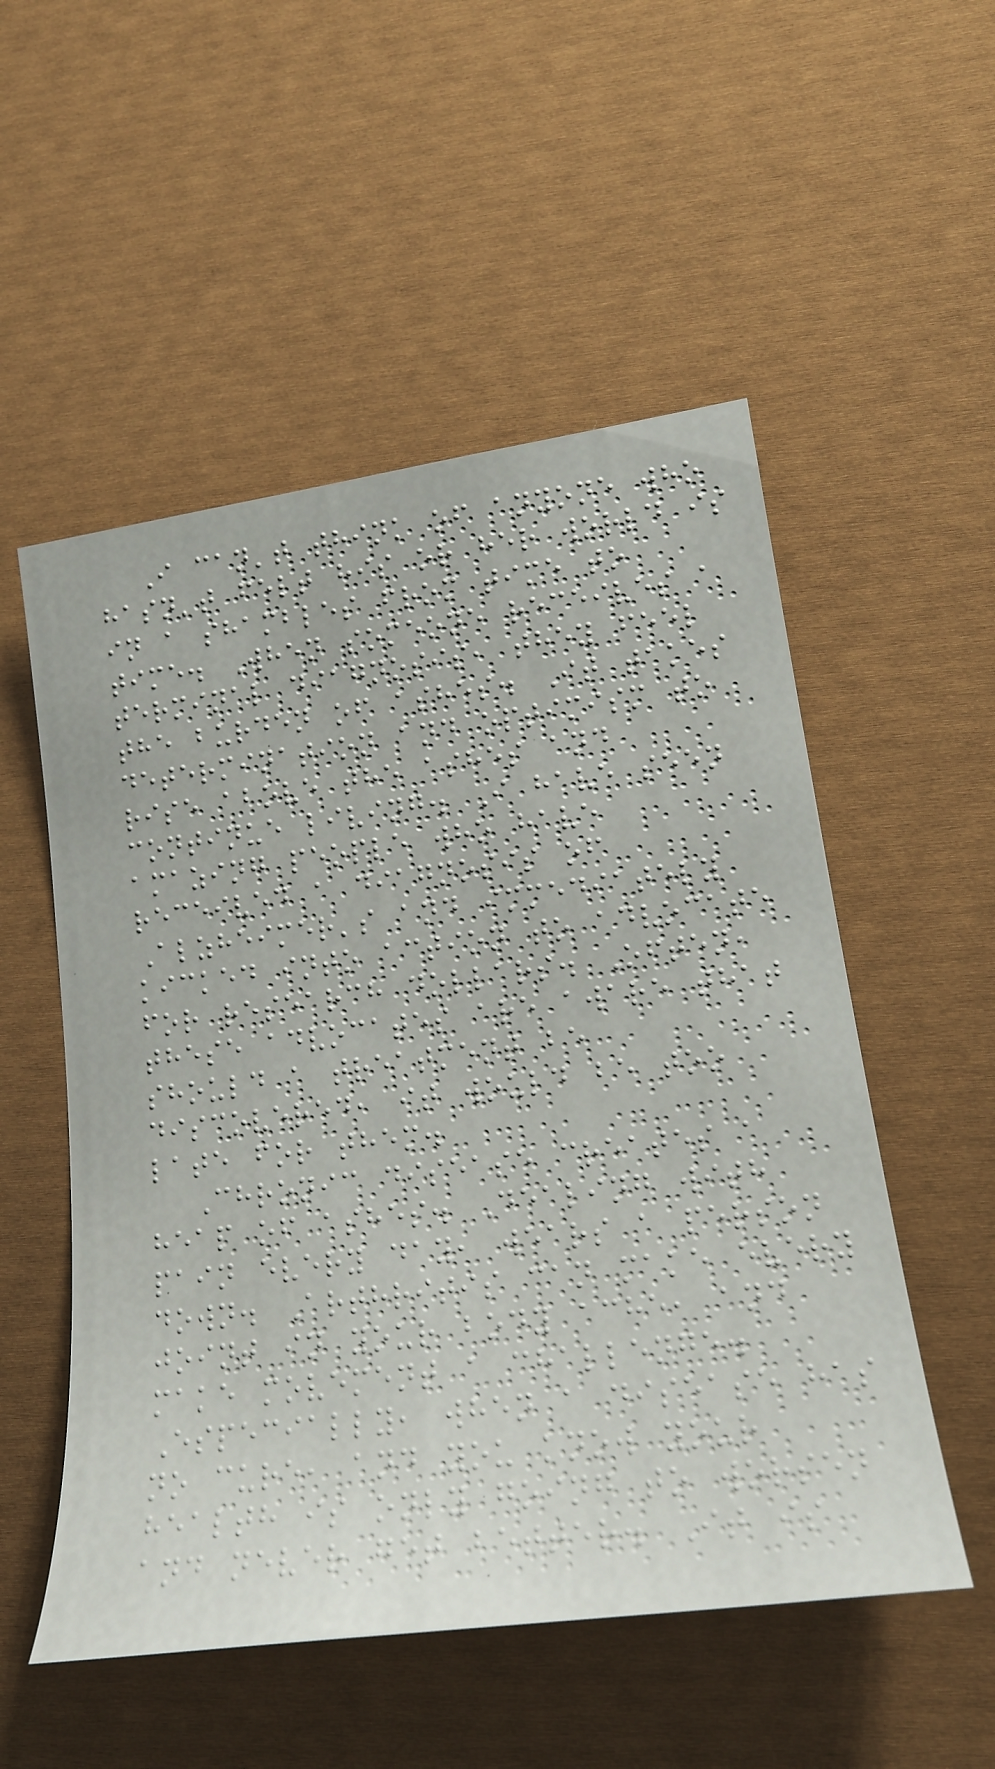I can't think of anyone who
hasn't felt his or her world is
in a shambles from time to
time. When someone receives a
terminal diagnosis, they feel
the burden of ashes. It takes
determination and optimism to
rise above the ashes and
continue living. I have seen
amazing people who have
received a diagnosis of
Alzheimer's and immediately
kicked into action to advocate
for research dollars. Often,
these advocates are aware that
should a treatment be
discovered, it would be too
late for them.
Chronic disease creates a
heap of ashes. Dealing with
pain every day, wears a person
down. Arthritis can make every
joint in your body ache, and
make movement a challenge.
Especially, when a disease has
no cure, and you know your
health is only going to worsen
and never get better. It is
